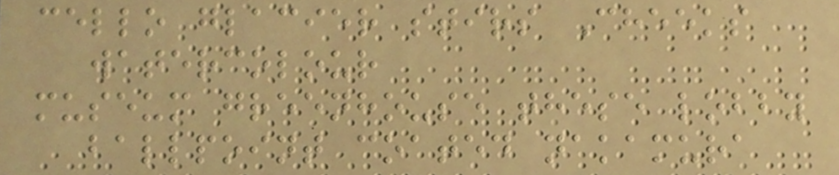cello glacier stirs Cheeks
watercolour
museum greenhouse these lobby
ballpoint coated nakamura
